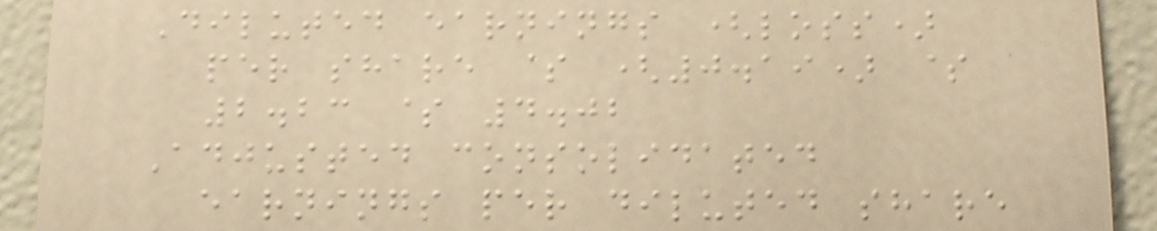Diluted earnings (loss)
per share $ (0.19) $
2.23 $ 4.02
Adjusted consolidated
earnings per diluted share
